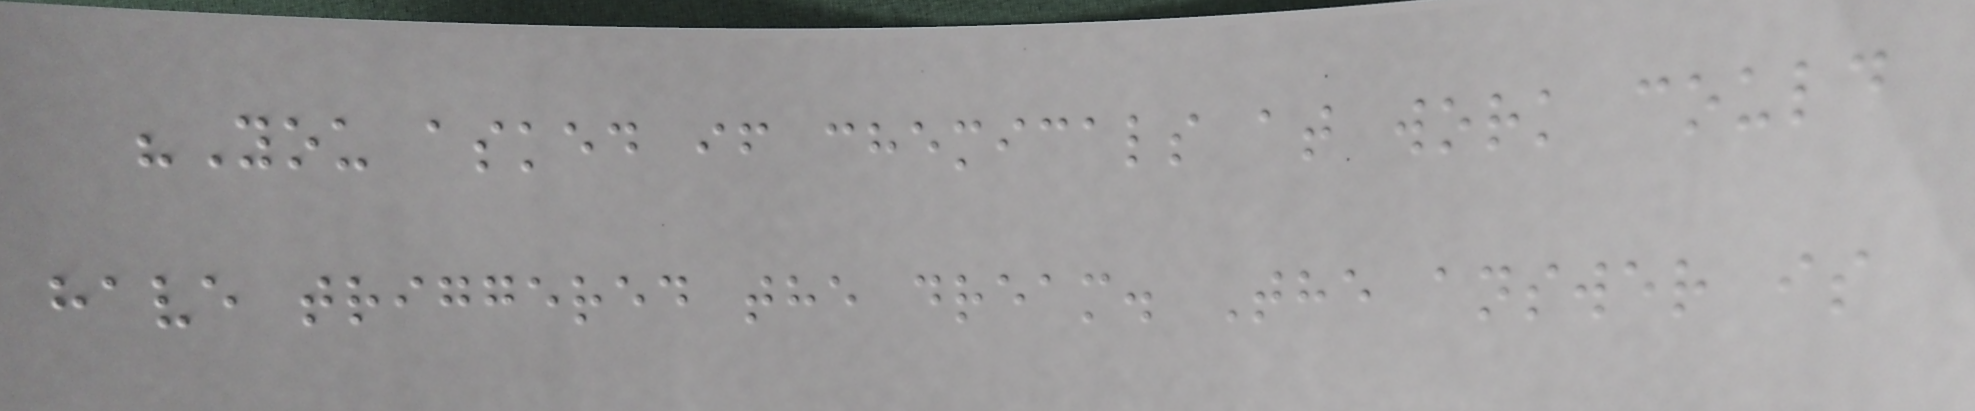"You asked if chemicals at work could
have triggered the dream. The answer is
